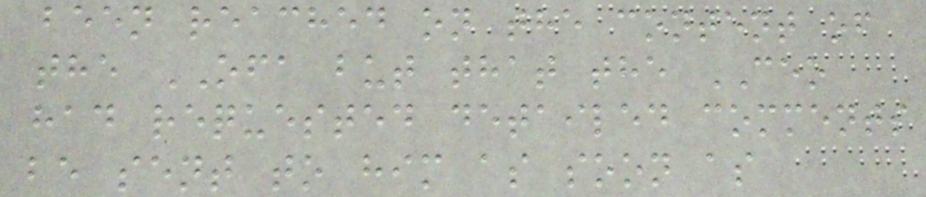been reached on the content of
the OFA but that the CEO
had requested detailed comments
be sent to him as soon as
